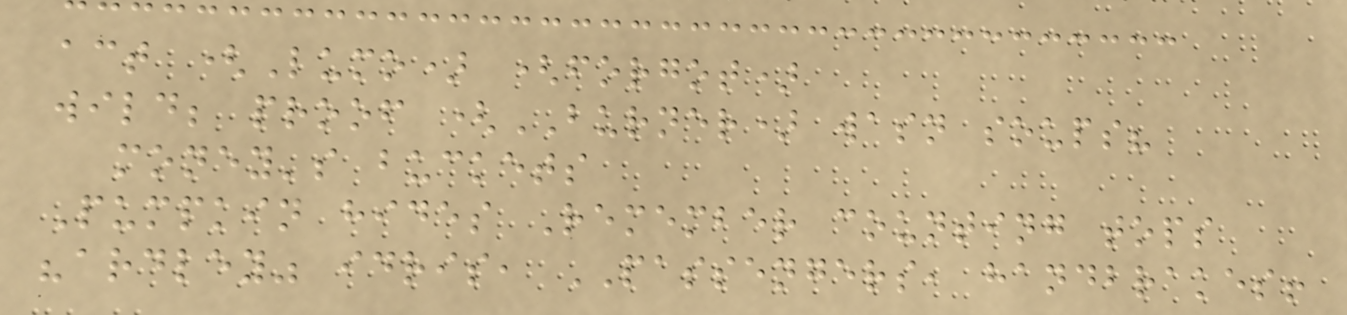act (Lumo) (forgot)
wild; proof (BURNER) wasn soups?
money's buckets
Pumpkin hides Remember counting tops
"ardley" idris, PASSENGERS, handbrakes!
